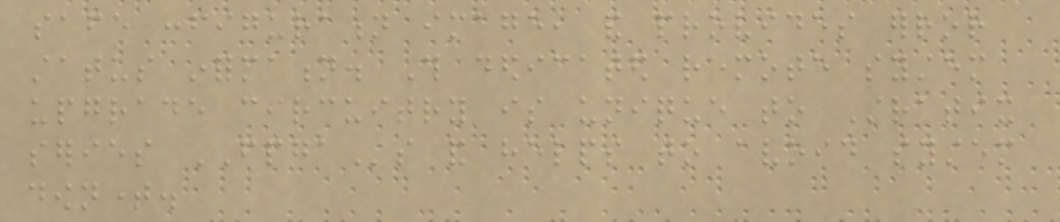safe configuration image, and provides error
status information. This dedicated remote system
upgrade circuitry is unique to Stratix
series FPGAs and helps to avoid system
downtime.
